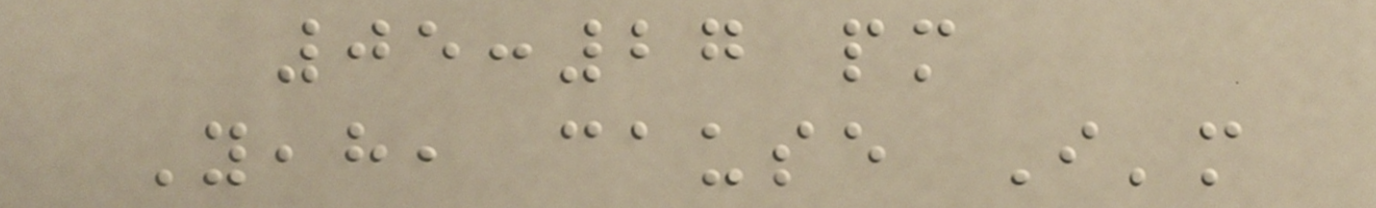05:27 pm
Yeah, cause I'm
